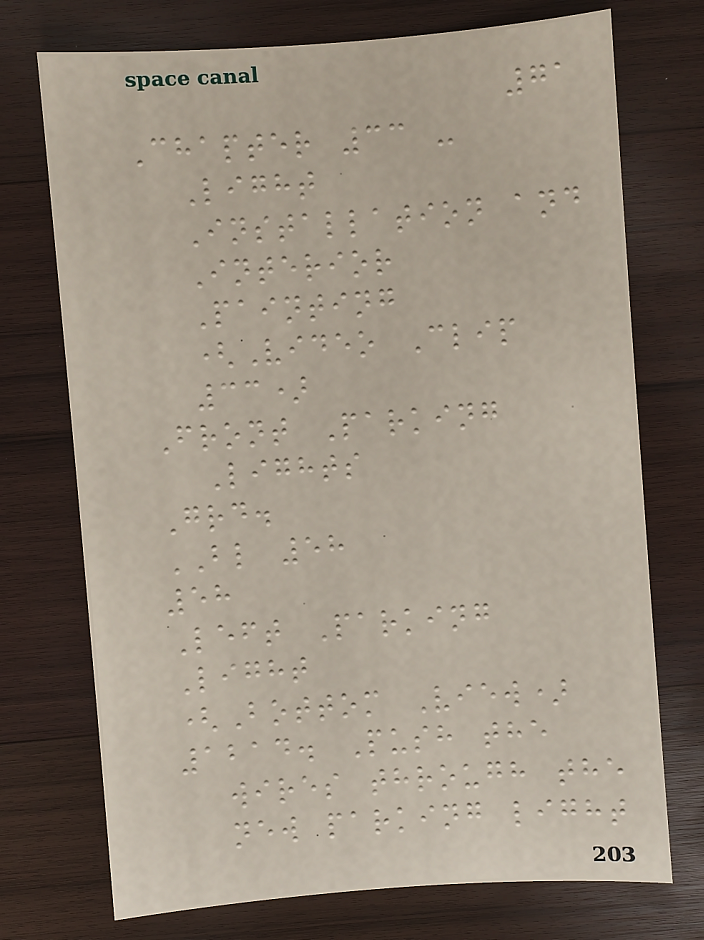71
Chapter 33 -
Light
Installation and
Interior
Painting
(Video Clip
33)
Front Parking
Lights
Grd.
BL 58
58
Left Parking
Light
(Bottom View)
1214. Push the
wires through the
new parking light
